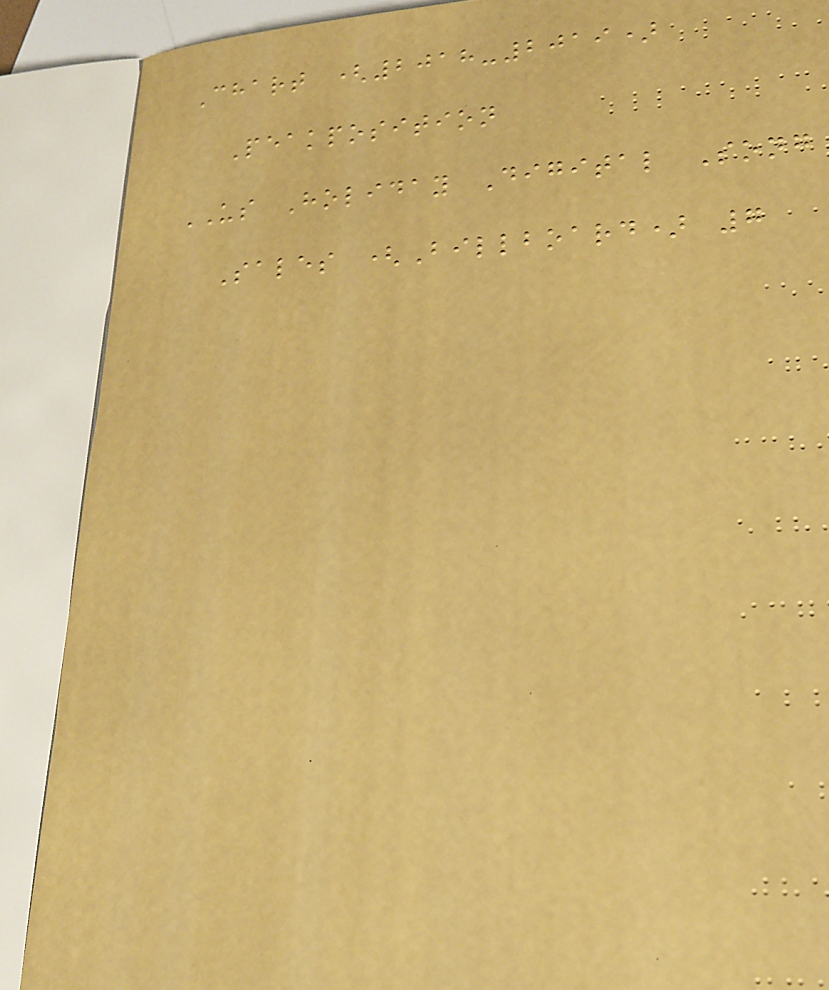Chart (2018-2019)
Peakposition
US Holiday Digital Song
Sales (Billboard) 7
